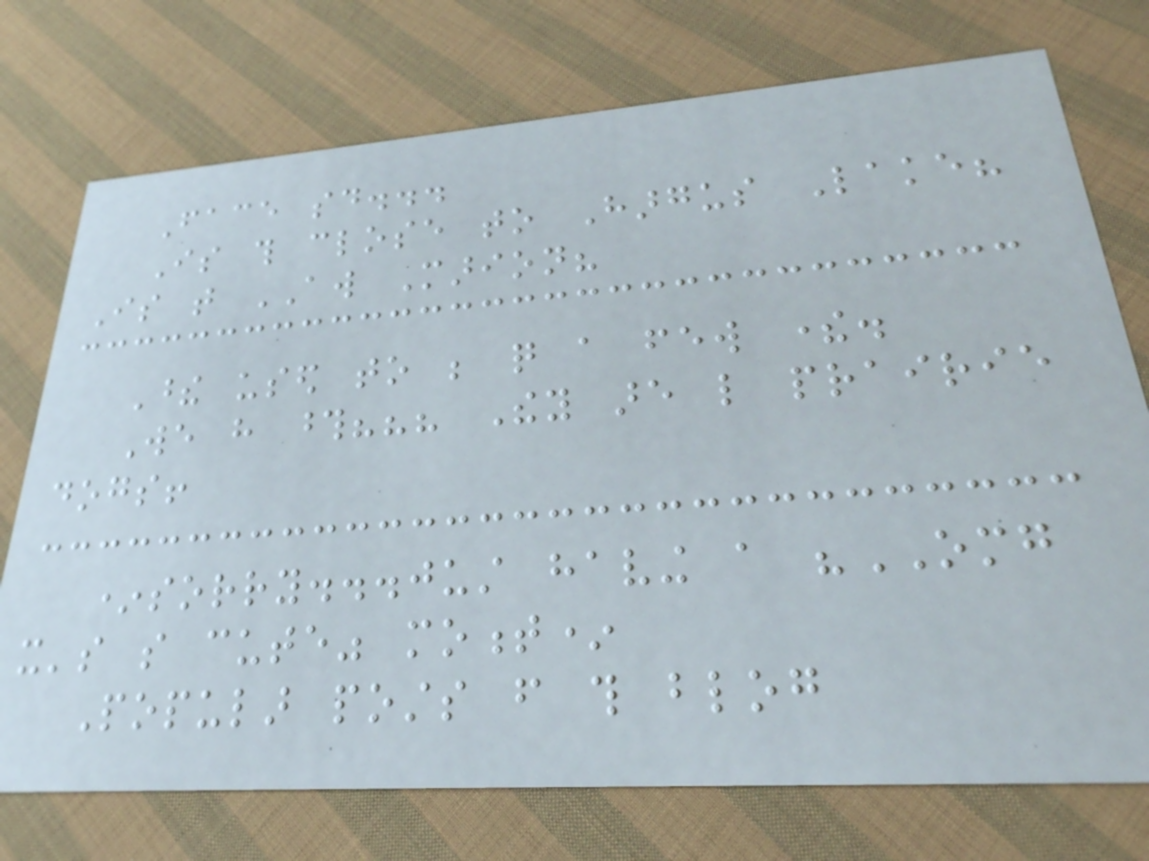Face said...
Is this close to Hargus Lake?
Is that AW Marion?
These used to be quite a few there.
We have those??? They are like prairie
dogs!
*sorry...just having a "OMG
it's so cute" moment*
Popular posts from this blog
